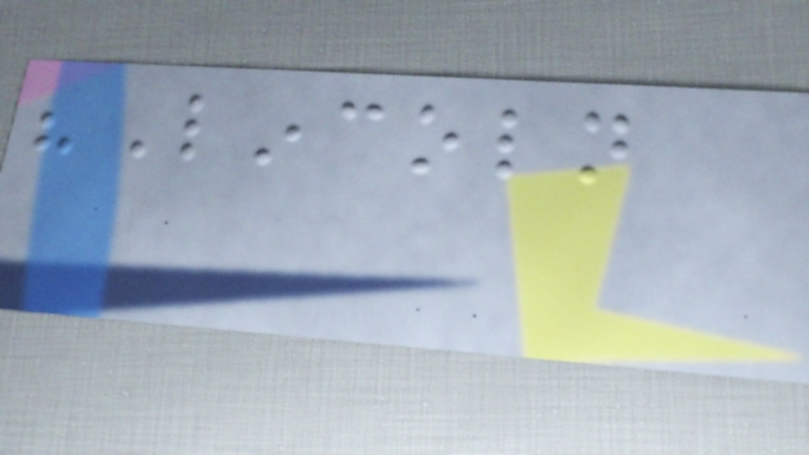"Lincoln
